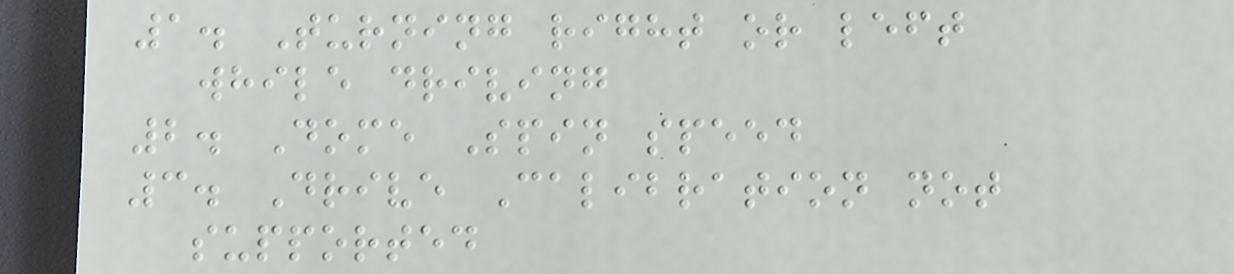1. Turning right or left
while driving
2. Dome Spin speed
3. Drive Calibration not
supported
